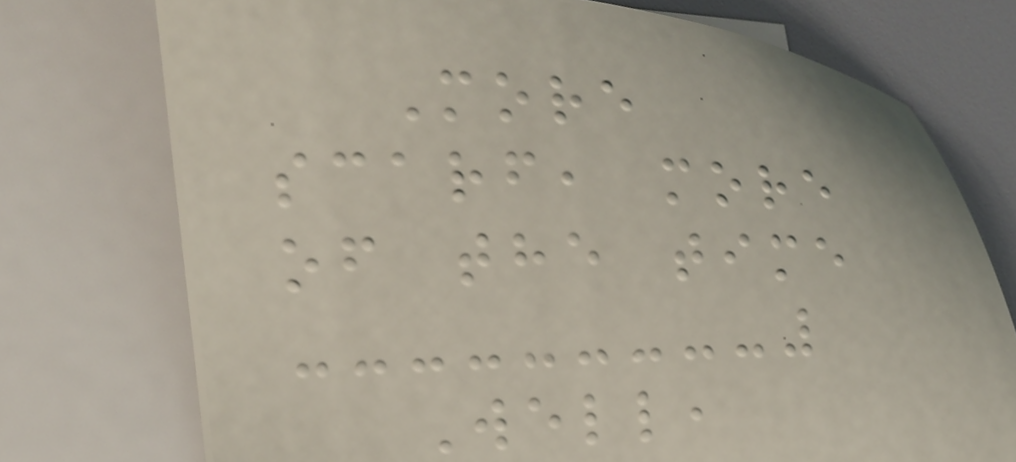More
scarf, more
of the time
Well,
